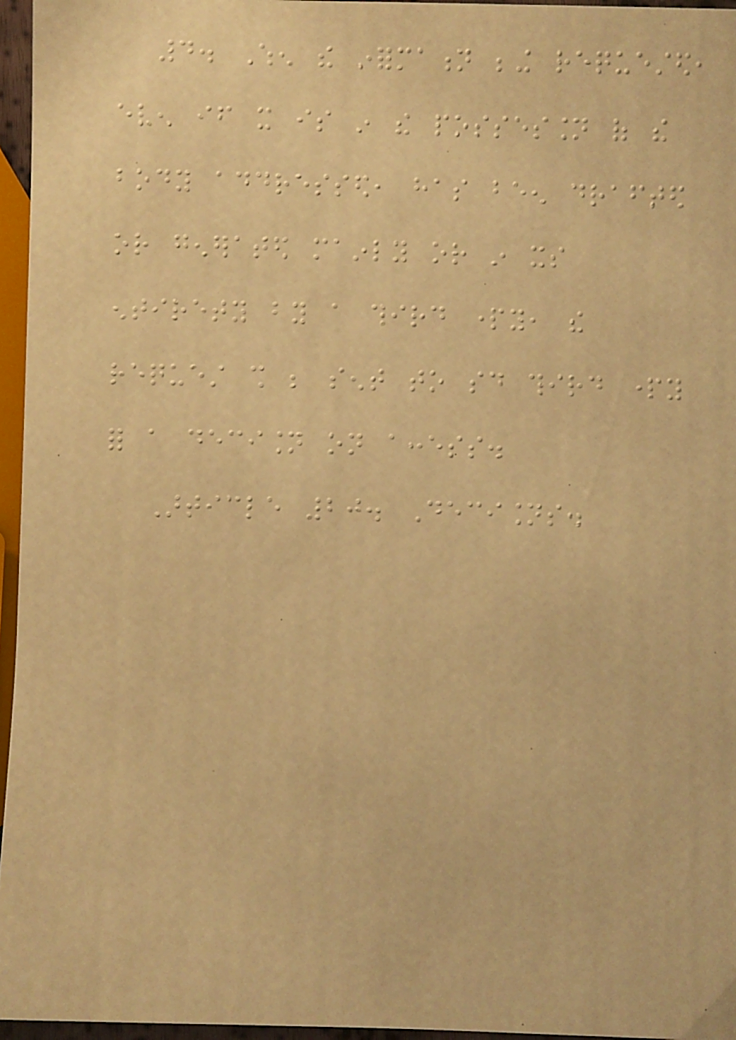4. When the information being requested,
even if it is in the possession of the
body addressed, has been drafted
or generated mainly or in its
entirety by a third party, the
request shall be sent to said third party
for a decision on access.
Article 20. Decisions.
